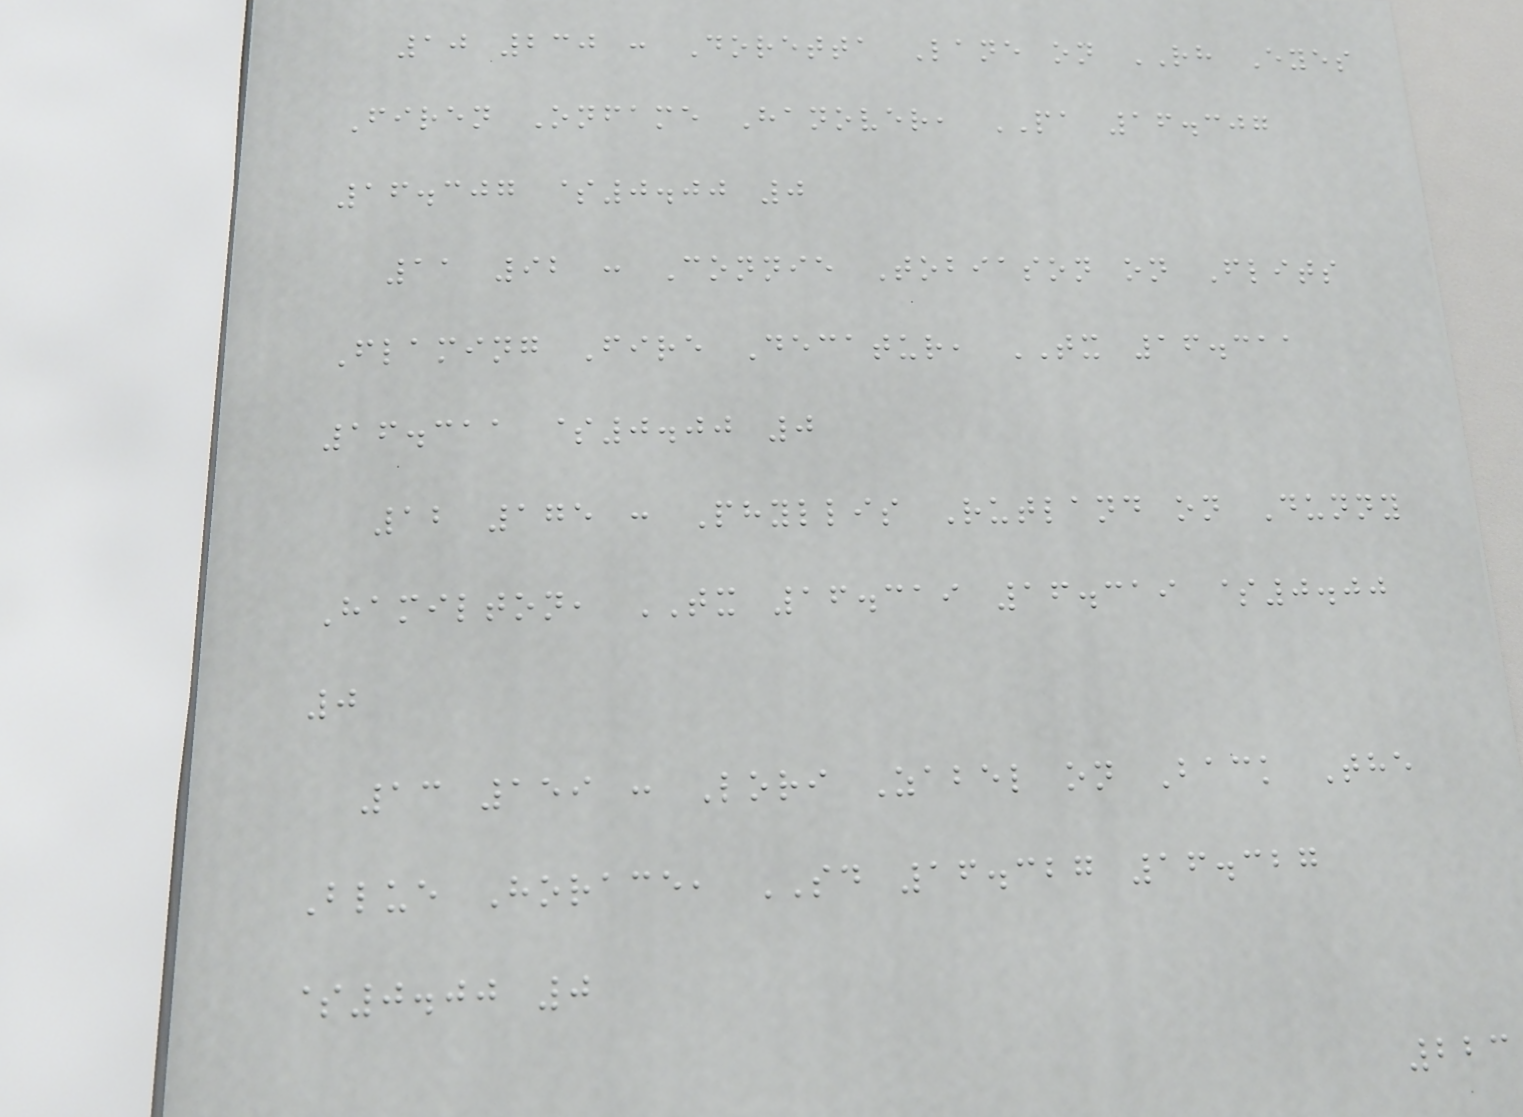10 230 : Doretta Lane on RH Eyes
Firen Onfame Hanover, PA 16.307
16.307 $0.00 0
11 92 : Connie Tobiason on Flits
Flaming Fire Decatur, TX 16.311
16.311 $0.00 0
12 175 : Phyllis Rutland on Dunny
Hamilton, TX 16.319 16.319 $0.00
0
13 159 : Lori Zabel on Back The
Blue Horace, SD 16.327 16.327
$0.00 0
223
